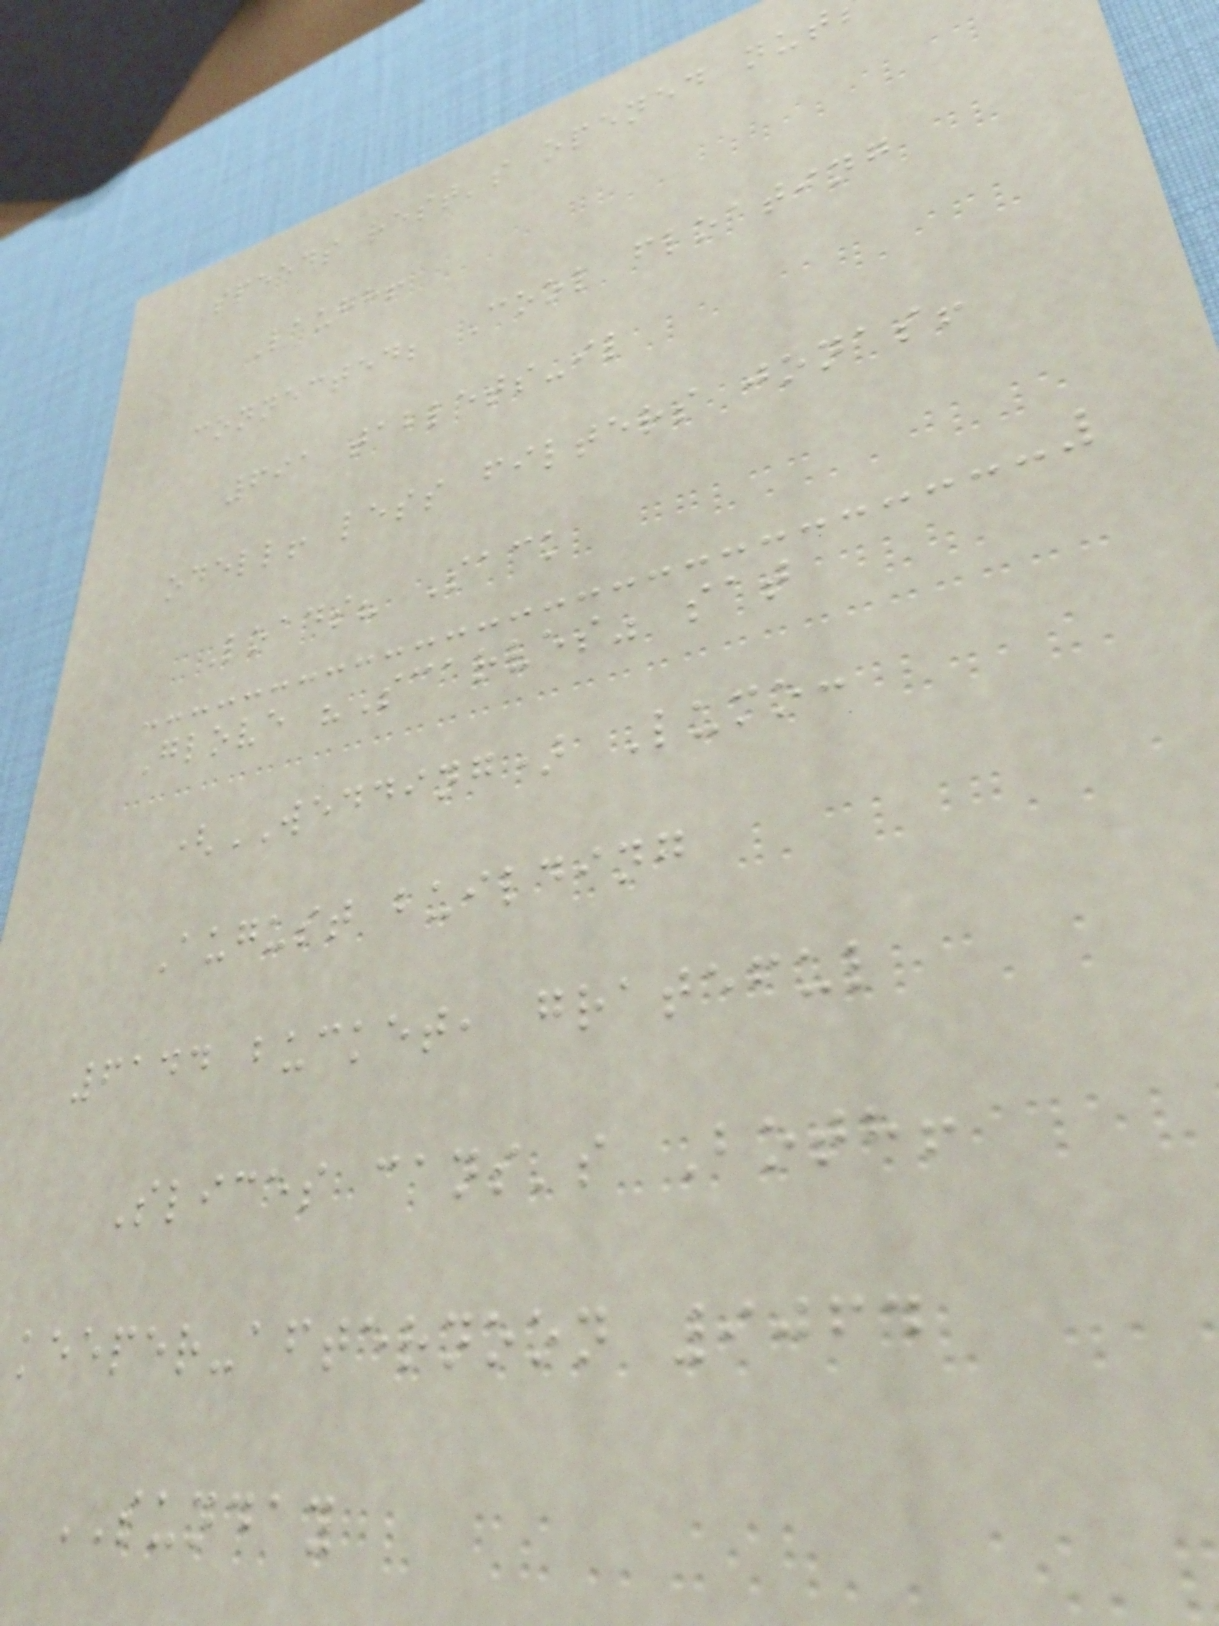speeds rest's opened nut
Laugh!
connected; Cool floating
691 tablets-il
odell! less filters jonas!
Loads? Sack
Glove "Scarves" sat
(WEDDING) Lumo:
August building
6144 bucket, grateful
Slices cans's Both!
keeper-afternoon 9064
SUNDAY
